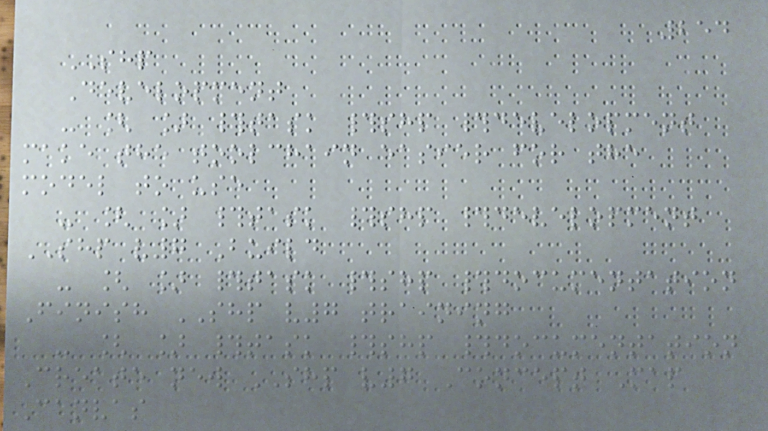254
SHP
Development
- [ ] #task #shp #development
make the toolchain easier for the
model to use
- [ ] #task #shp #development
SHP v7 Build
- [ ] #task #shp #documentation
Finish SHP v7 training
- [ ] #task #shp #documentation
Create new SHP v7 Concept Map
Canvas
